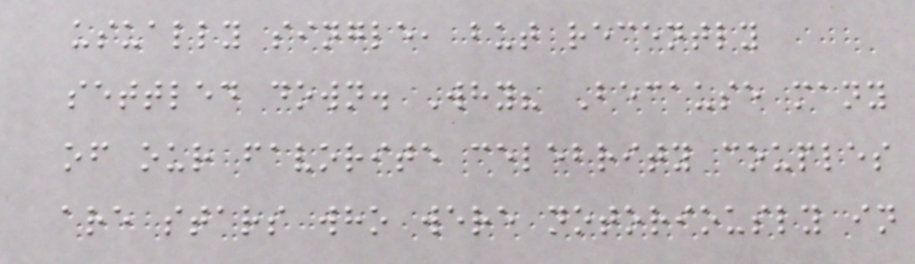usually single, but recently
settled down. Why? Because many
of our favorite celebrity couples
are stars who were notoriously in
